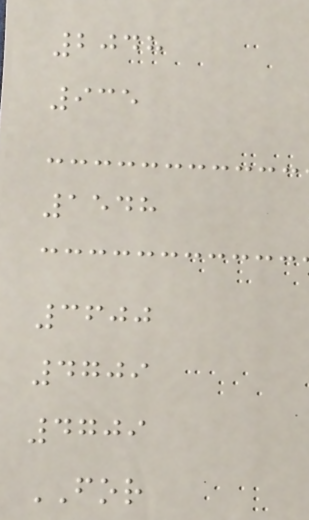2048
935
1548
3600
4709
4709
FOR
